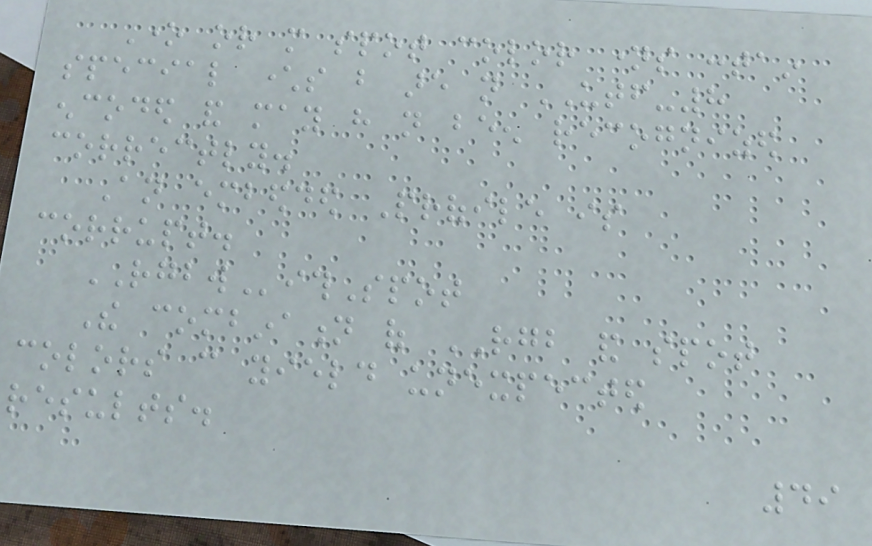One or more spot color names contain
special characters but are not UTF-8
encoded and may have not been recognized
correctly.
An embedded Profile is
corrupt.
RGBWithSpot
The combination of RGB and spot
colors can yield unexpected
results.
49
